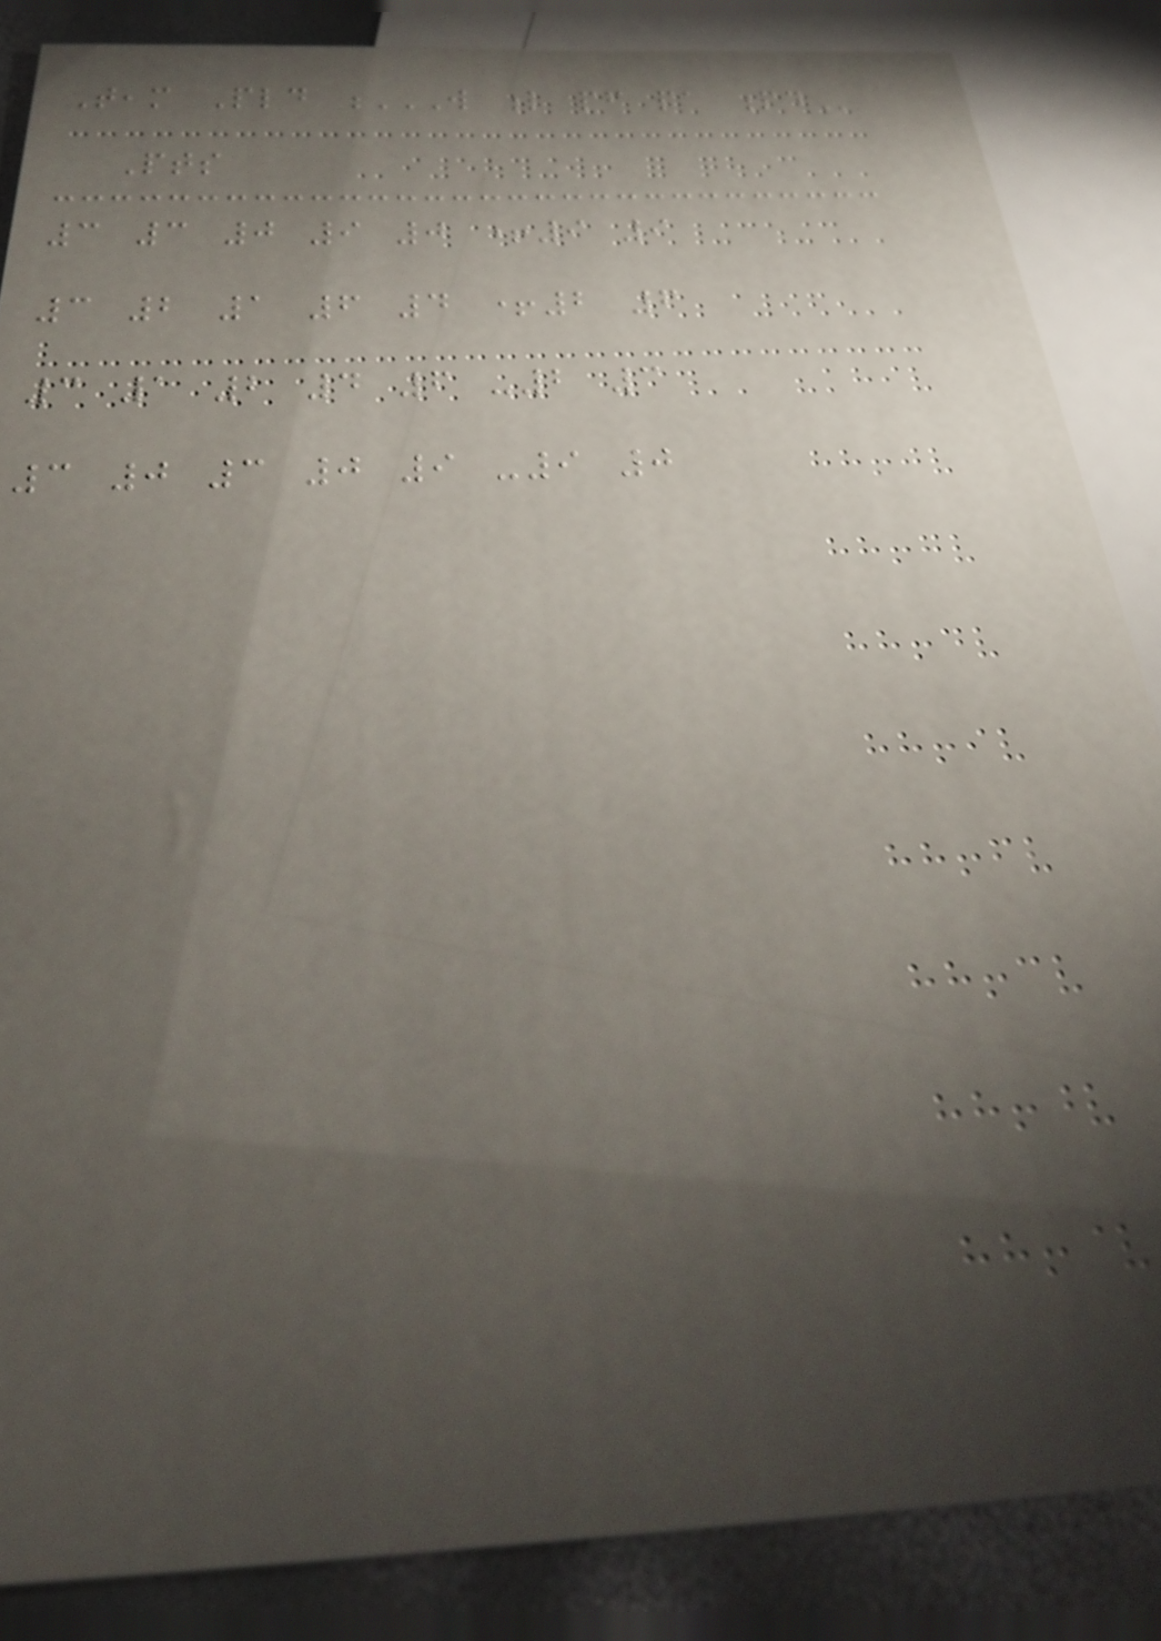Team Pld W L PF PA PD
Pts
3 3 0 9 0 +9 9
3 2 1 6 4 +2 6
3 1 2 4 6 -2 3
3 0 3 0 9 -9 0
